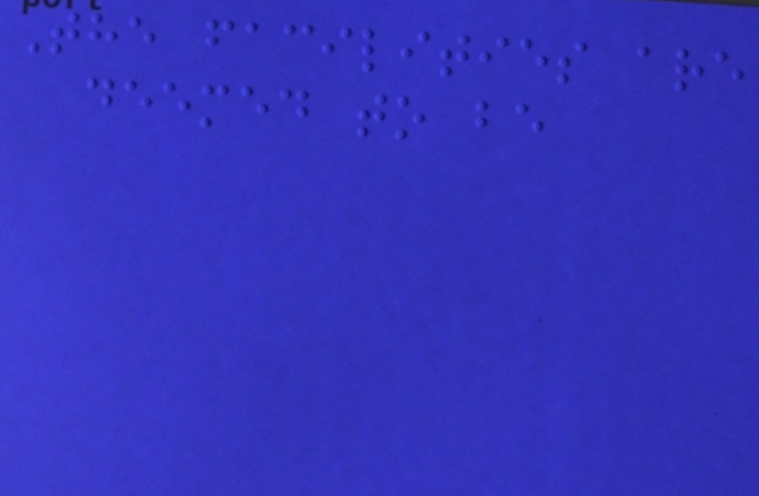The facilities are
deemed to be
